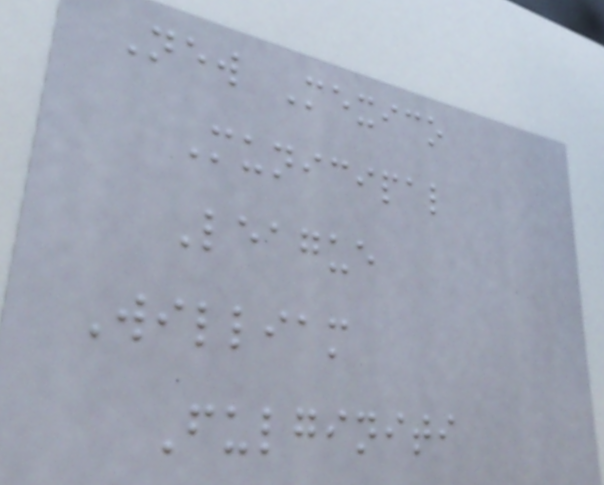New Mexico
Municipal
League
William
Fulginiti
